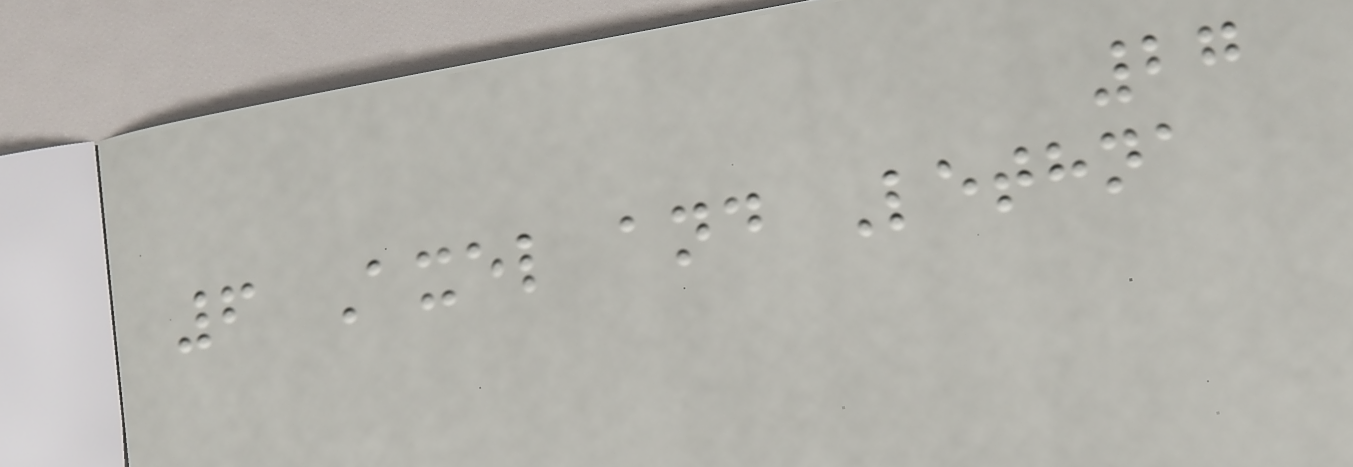27
6 Axel and Lethna
